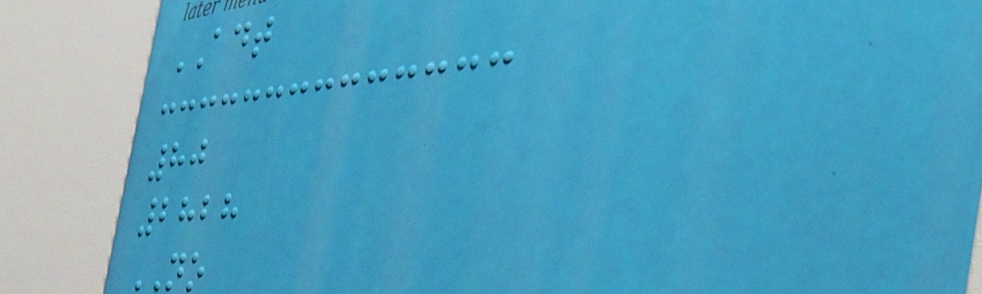ADT
80
2828
NO
